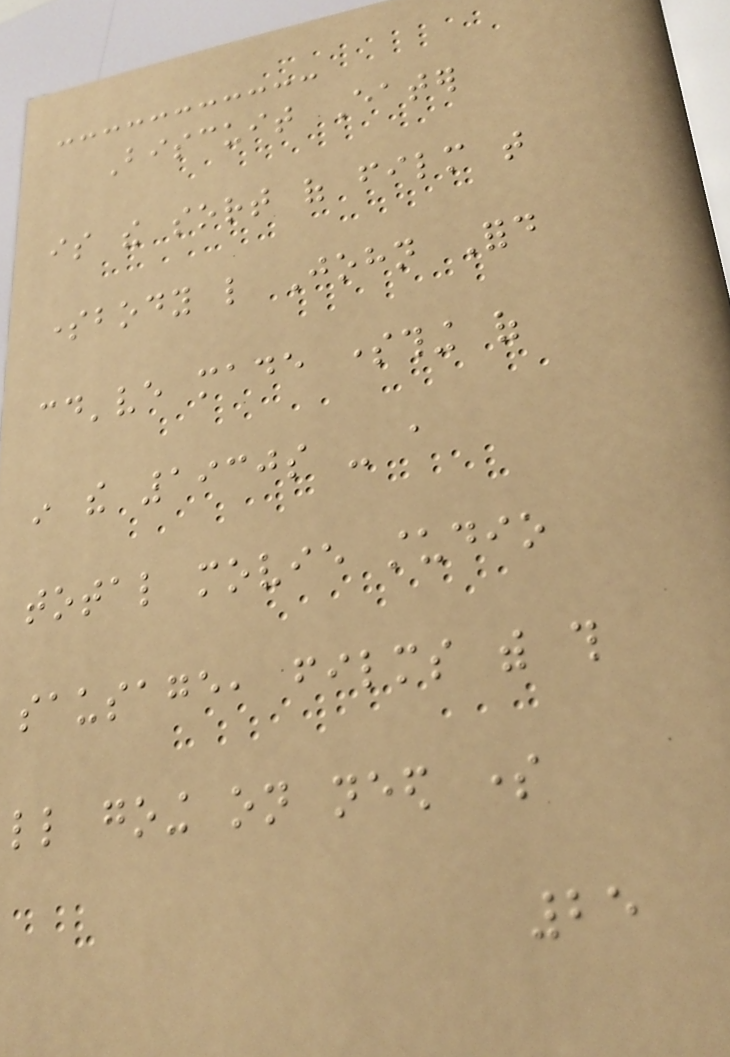Biscuit Eater
is the sort of film that
somebody like John Ford
could've made something of
in the 1930s - a
total movie studio
sausage, films with this
little going on need some
25
